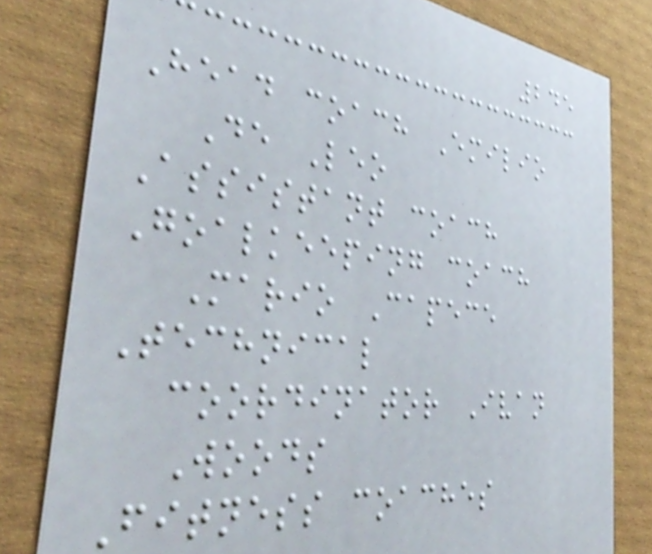245
Head coach Emilio
De Leo
Assistant coach
Goalkeeping coach
Mario Capece
Technical
coordinator Ivan
Woods
Fitness coaches
